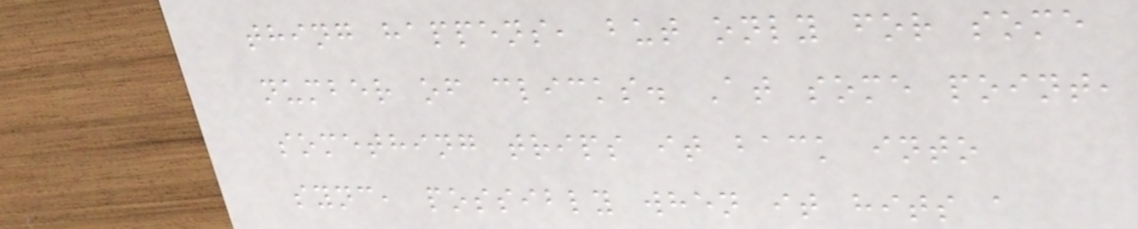thing happens, but only for some
number of clicks. At some point,
something trips it back into
sync, possibly when it hits a
